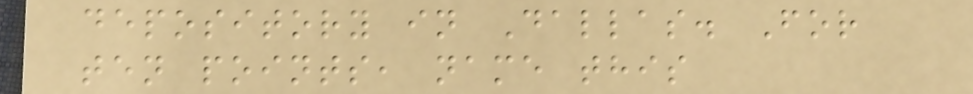depository in Dallas. For
ten points, name this
